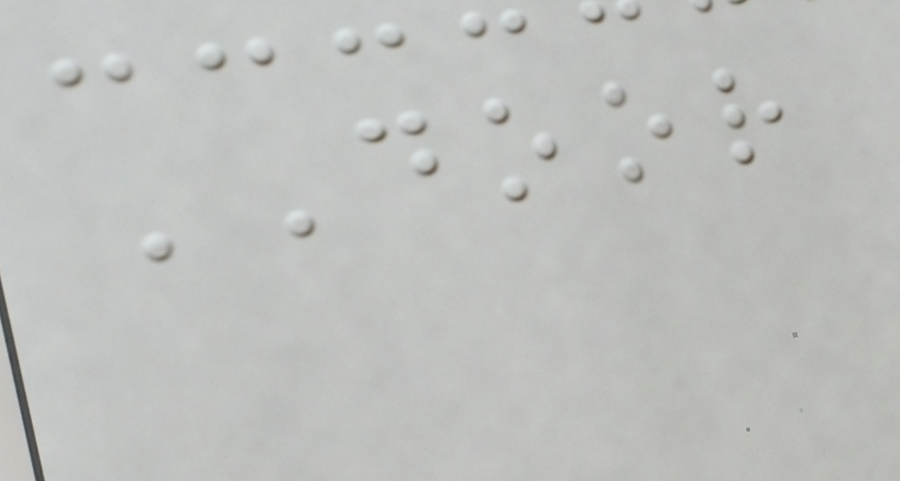DOOR
